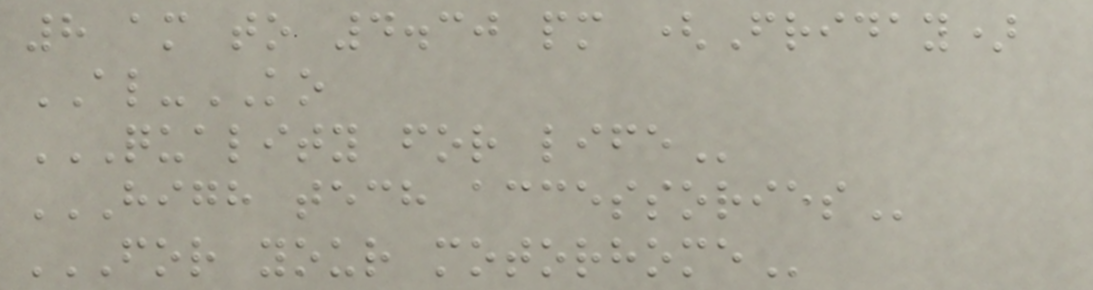8 am to 4.30 pm (Friday)
AL-KO
QUALITY FOR LIFE
HIGH TECH ACCESSORIES
FOR YOUR MOTORHOME
